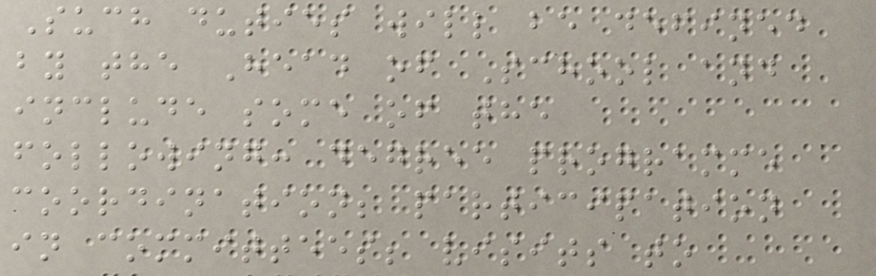Such duties will be defined
by the Head of School and
include some of the
following: degree programme
coordination; participation
in committees; visits to
